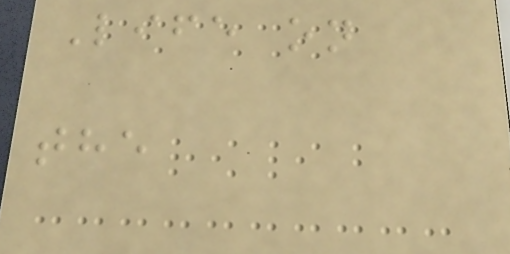Life on
the
